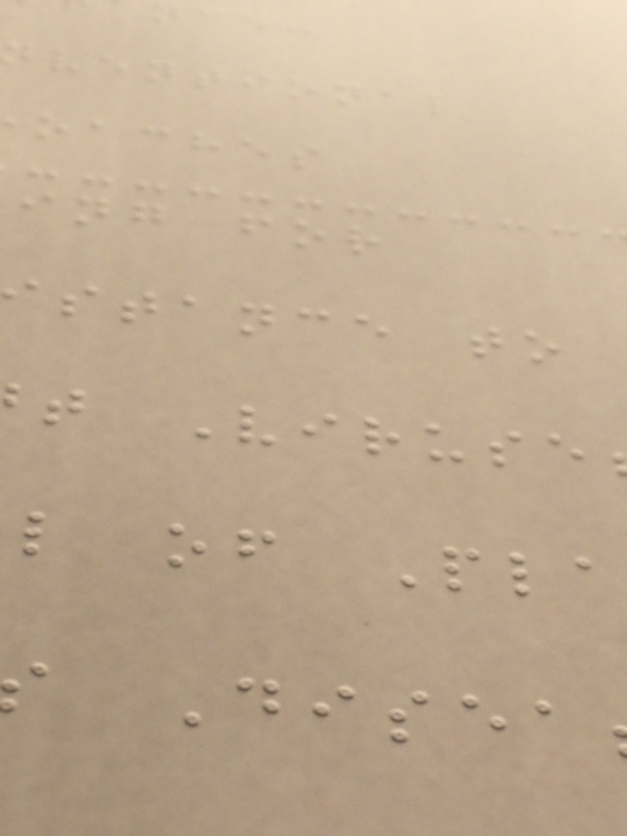nventional
oaches
ing for
stance to
t Viruse
l of Pla
Disea
